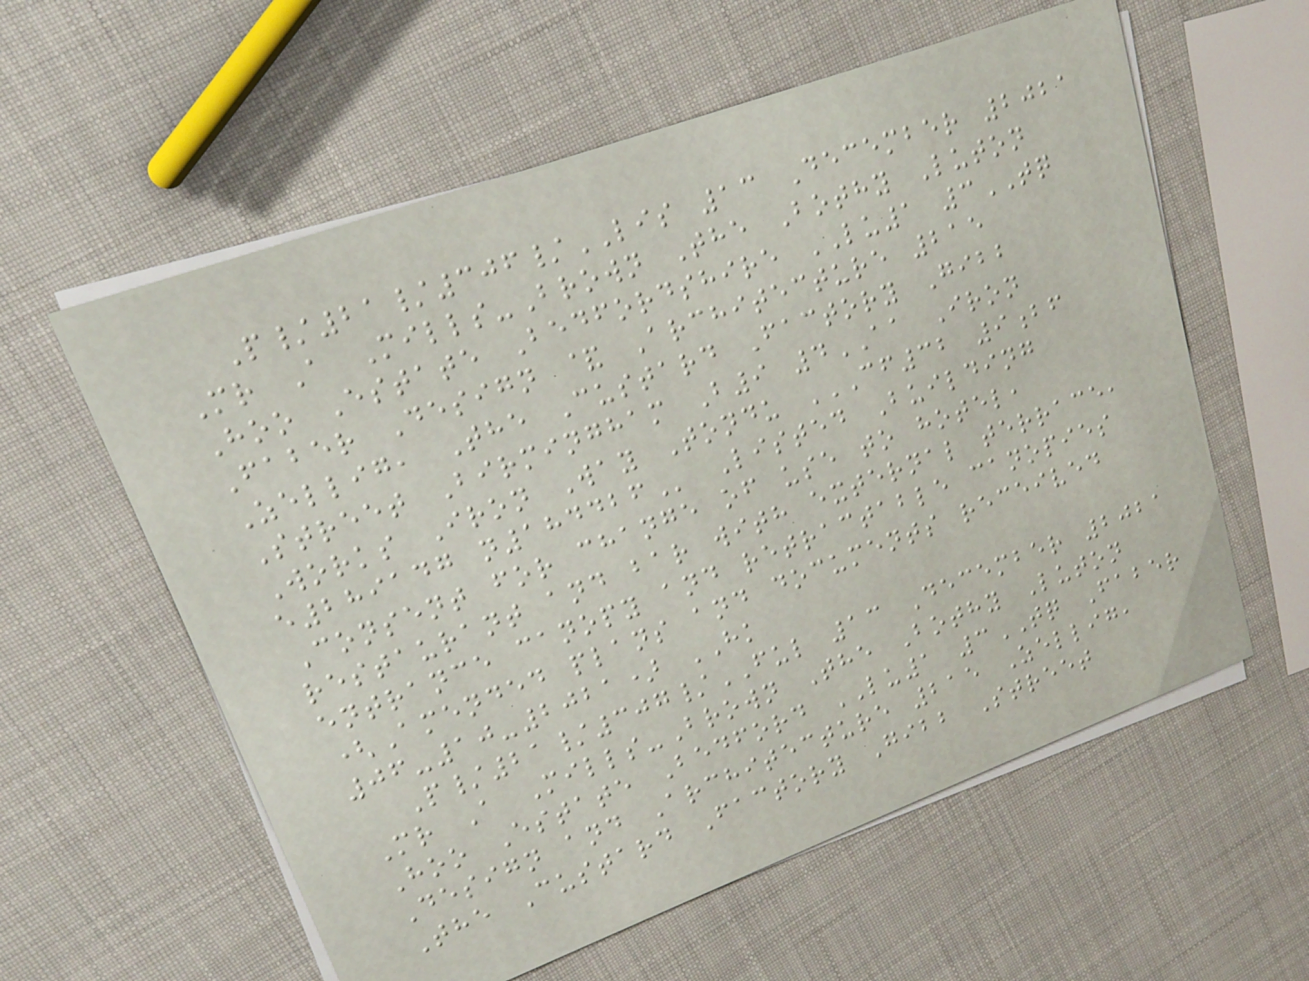P/21/306/LIS 13 December 2021
Mr A Mills-Brown The Bothy Luton
Hoo Estate Bedfordshire LU1 3TQ
Faber Design & Architecture 215
Zellig, The Custard Factory Gibb
Street Birmingham B9 4AA Iron
Works Iron Way Tondu CF32 9BF
E289147 N184426 Listed Building
Consent for change of use to hotel,
restaurant and bar with external terrace,
entrance canopy and retractable canopies
(Amended plans and documents received
06-10-2021) HK
P/21/307/FUL 13 December 2021
Mr A Mills-Brown The Bothy Luton
Hoo Estate Bedford LU1 3TQ Faber
Design and Architecture 215 Zellig,
The Custard Factory Gibb Street
